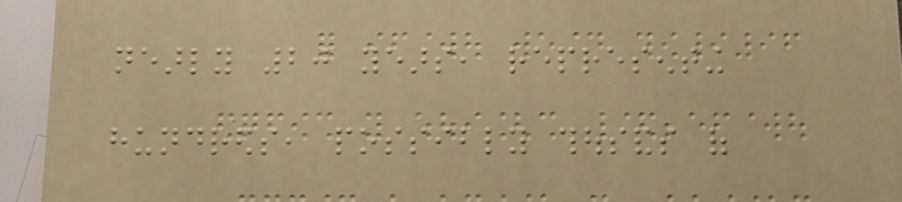nearly 20 years, representing
hundreds, possibly thousands of
